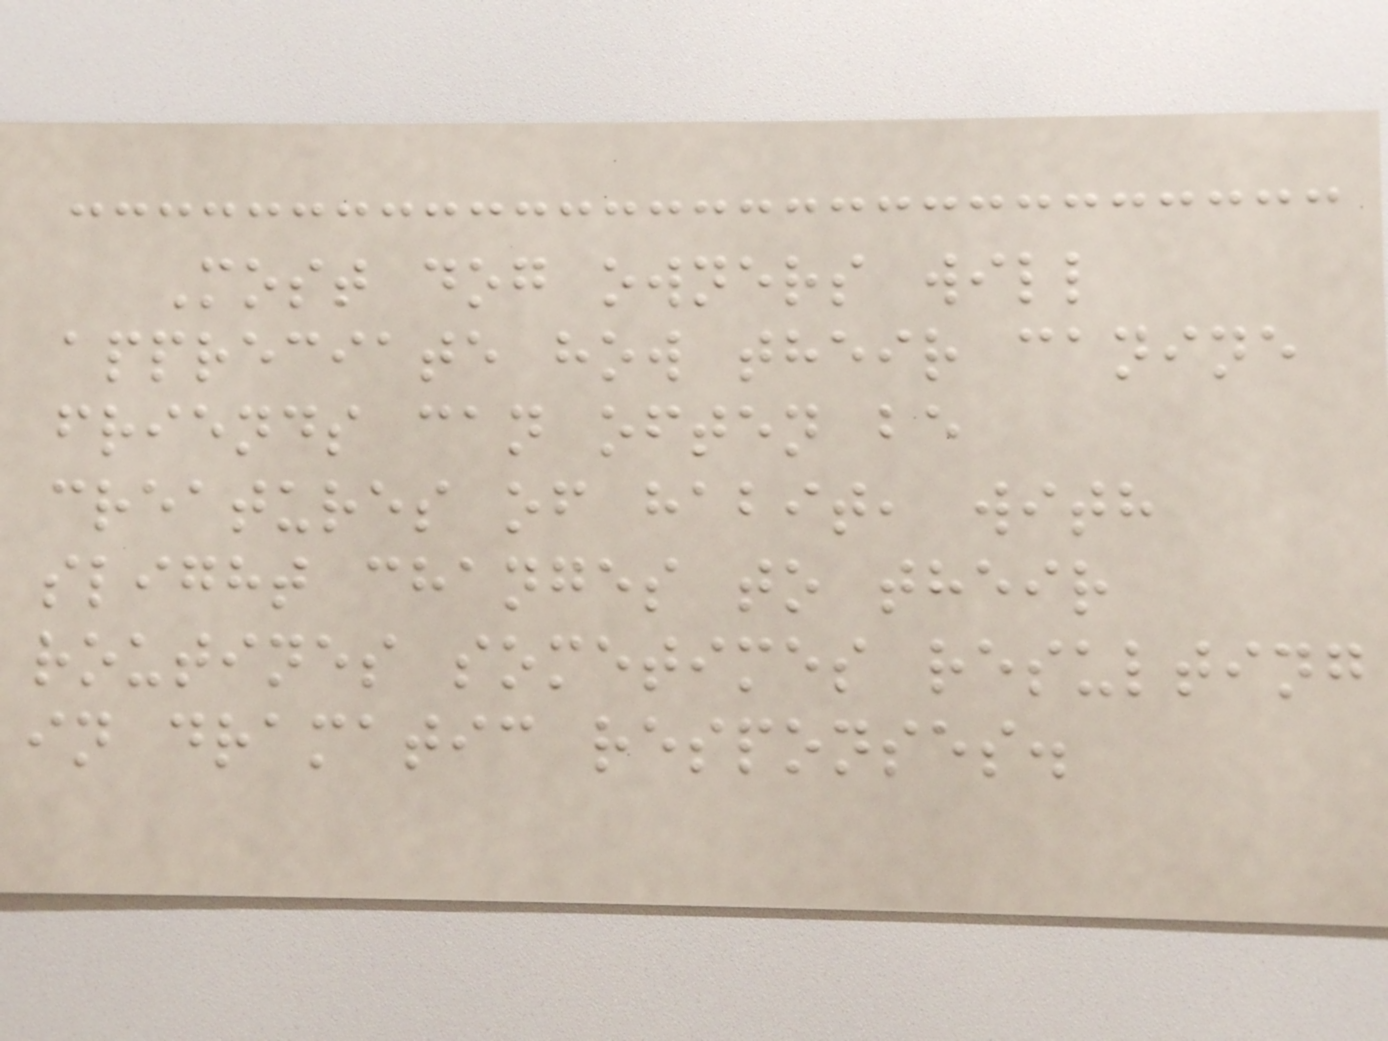Most dog owners will
appreciate how their canine
friends can often be
creatures of habit, with
slight changes to their
routines sometimes resulting
in dramatic responses.
